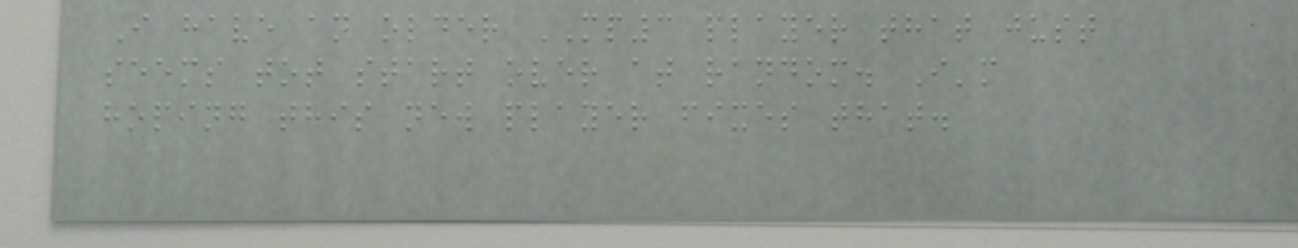I have an older MP3 player that just
seems tot start over at random. I'm
hoping this new player fixes that.
